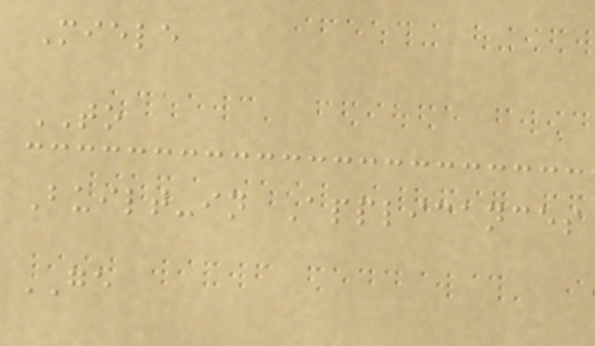Miele
TO
Built-in Applicances
GE
